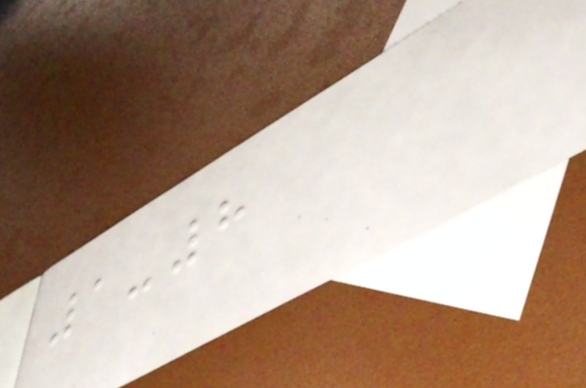1-8
